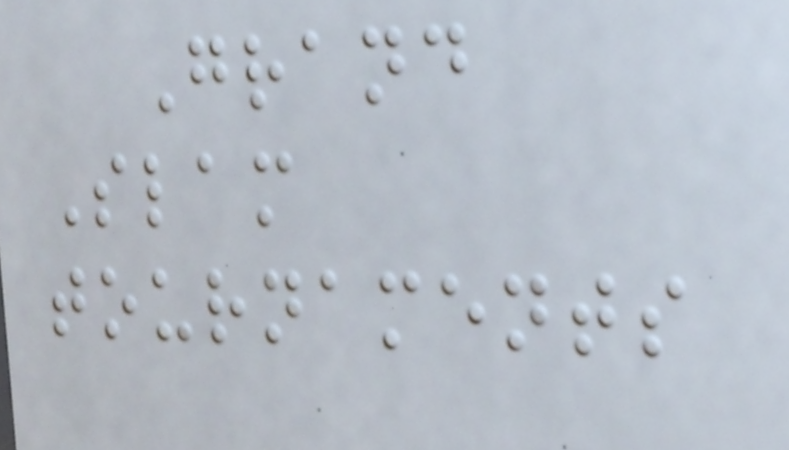Grand
Slam
tournaments
